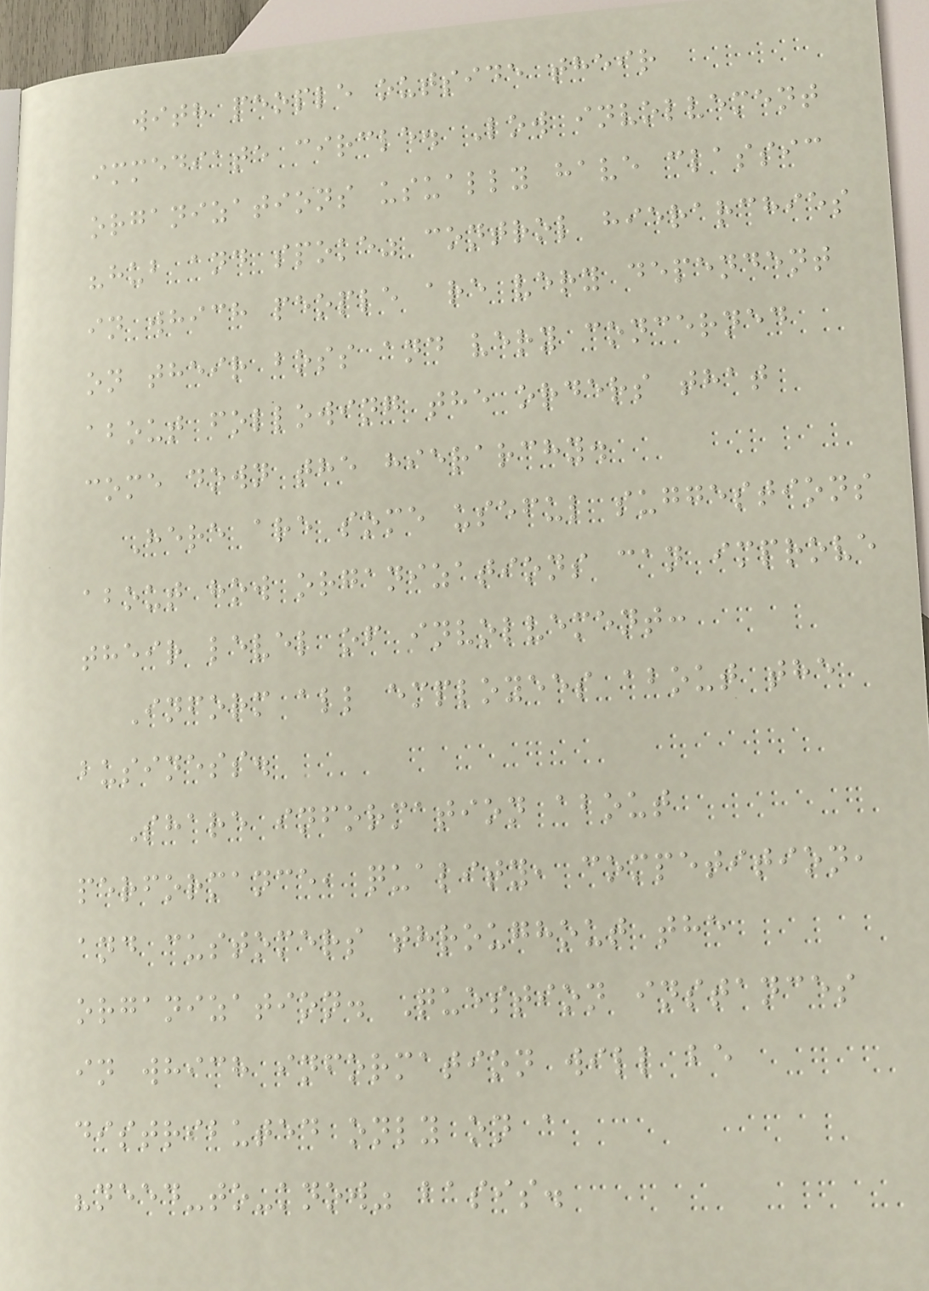with people outside their
immediate circle. Low involvement
organizations usually have classic
"hub and spoke" control hierarchies
in which people are very dependent
on their boss and very concerned
about following the orders that
come down the hierarchy.
Here are some useful suggestions
about how organizations can improve
their level of involvement:
Inform all employees about the
business.
Share information about
performance, quality, competition,
and customers throughout the
organization. Question instances
in which information will be
distributed only on a
"need-to-know" basis.
